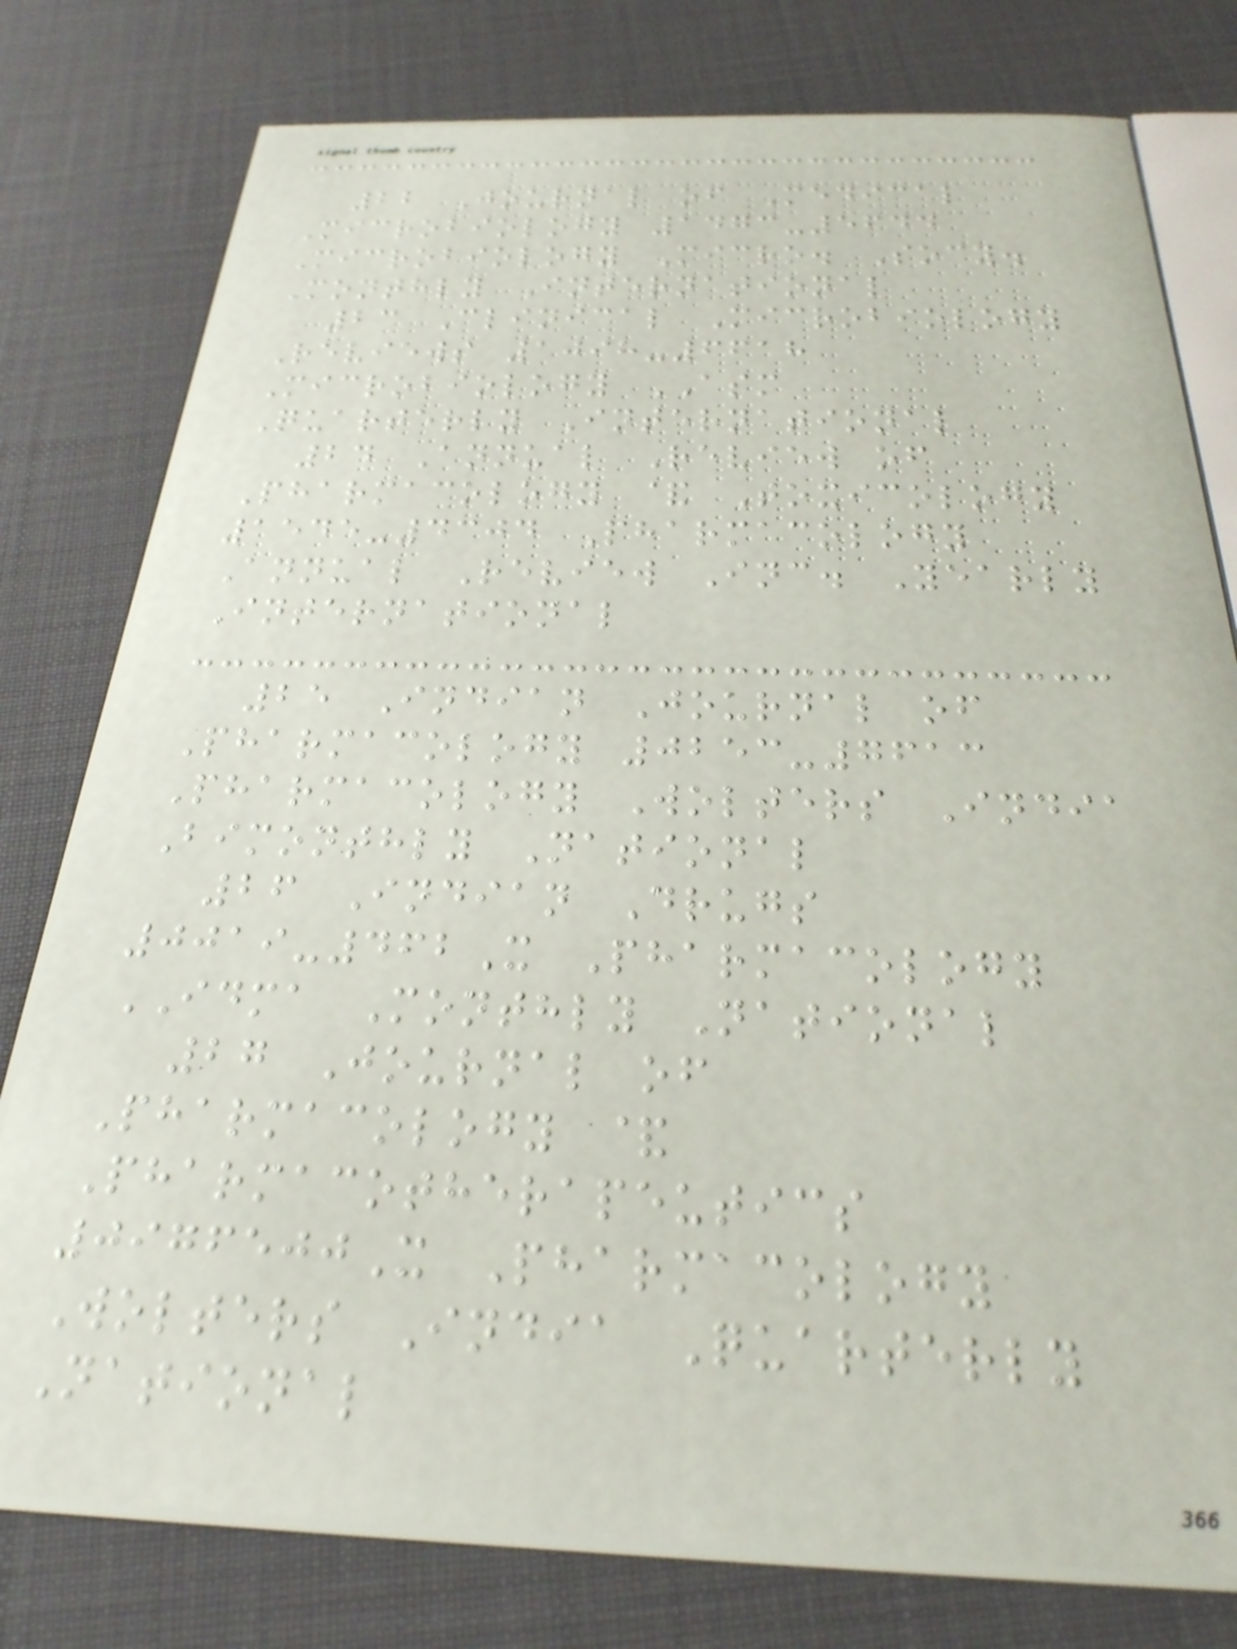22 Journal of Medical
Microbiology 1473-5644
Microbiology Micro. Socy.
Monthly International
23 Clinical Microbiology
Reviews 1098-6618
Microbiology ASM
Quarterly International
24 Annual Review of
Pharmacology & Toxicology
1545-4304 Pharmacology
Annual Review Inc. Yearly
International
25 Indian Journal of
Pharmacology 0253-7613
Pharmacology Wolters India
Bimonthly National
26 Indian Drugs
0019-462X Pharmacology
IDMA Monthly National
27 Journal of
Pharmacology &
Pharmacotherapeutics
0976500X Pharmacology
Wolters India Quarterly
National
